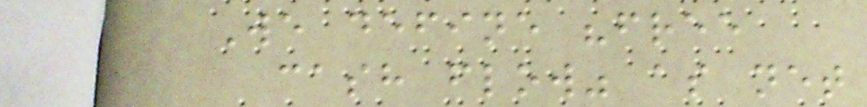We define "free
cash flow" as net
